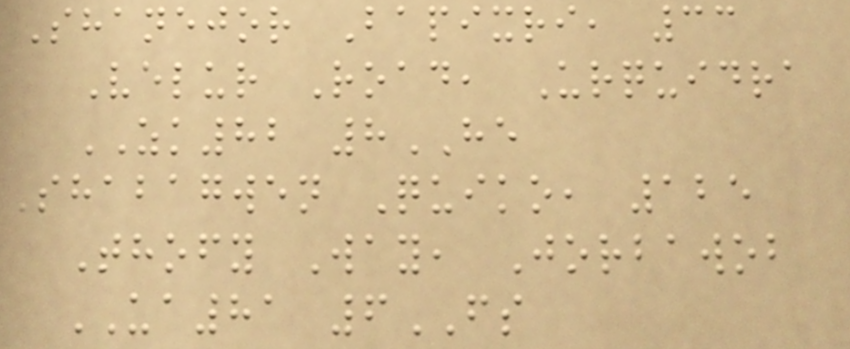Shanejor Bapixri, 33
Velur Road, Urquidra
ZK82 8HE
Shabagwen Quiko, 125
Thofy Way, Jorbawob
UA81 6FS
